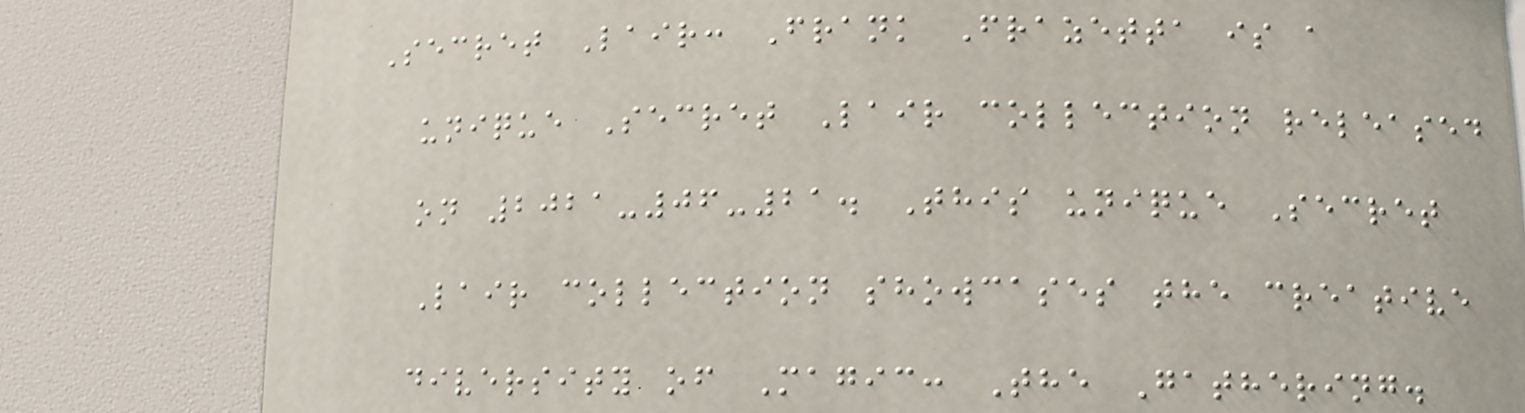Secret Lair: Frank Frazetta is a
unique Secret Lair collection released
on 2021-06-21. This unique Secret
Lair collection showcases the creative
diversity of Magic: The Gathering.
